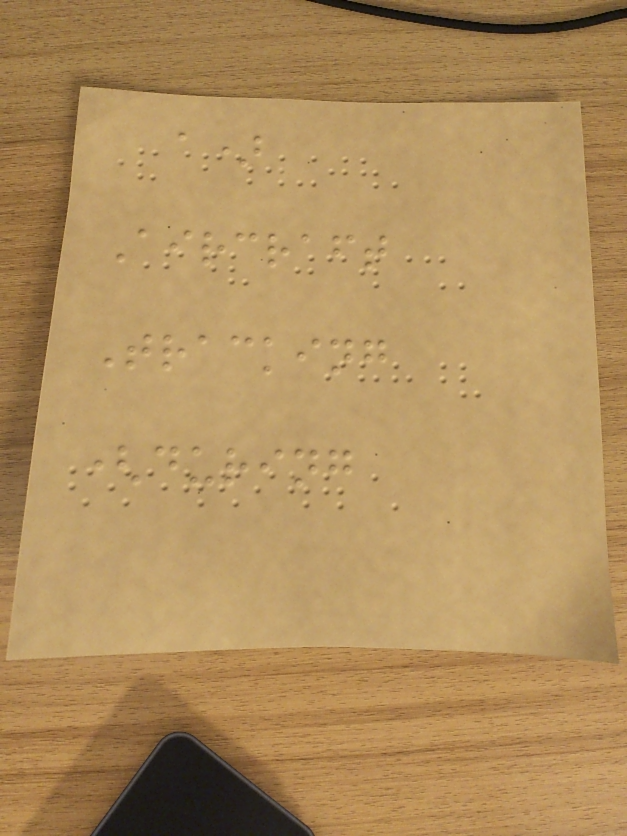a)
Aircraft
Tracking
(during
